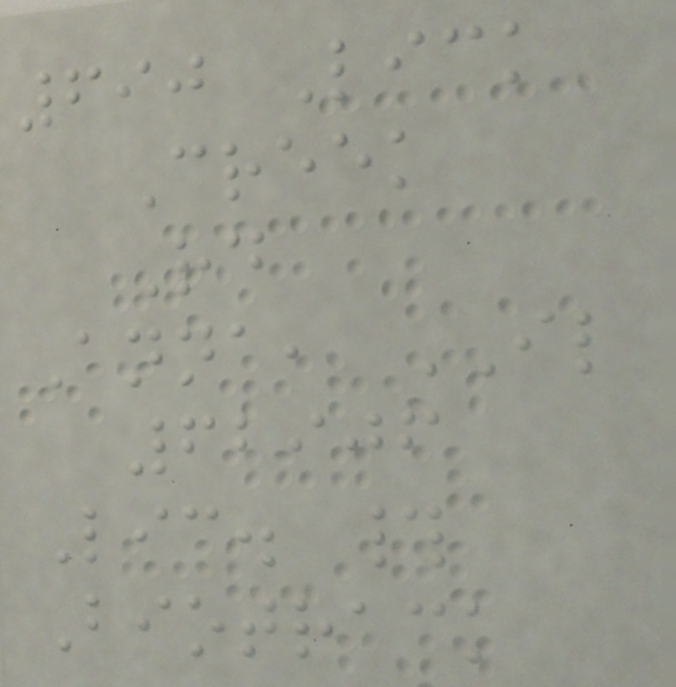690 Lick
Creek
Rd
Anna, IL
62906
Lic. #
Biotrack
